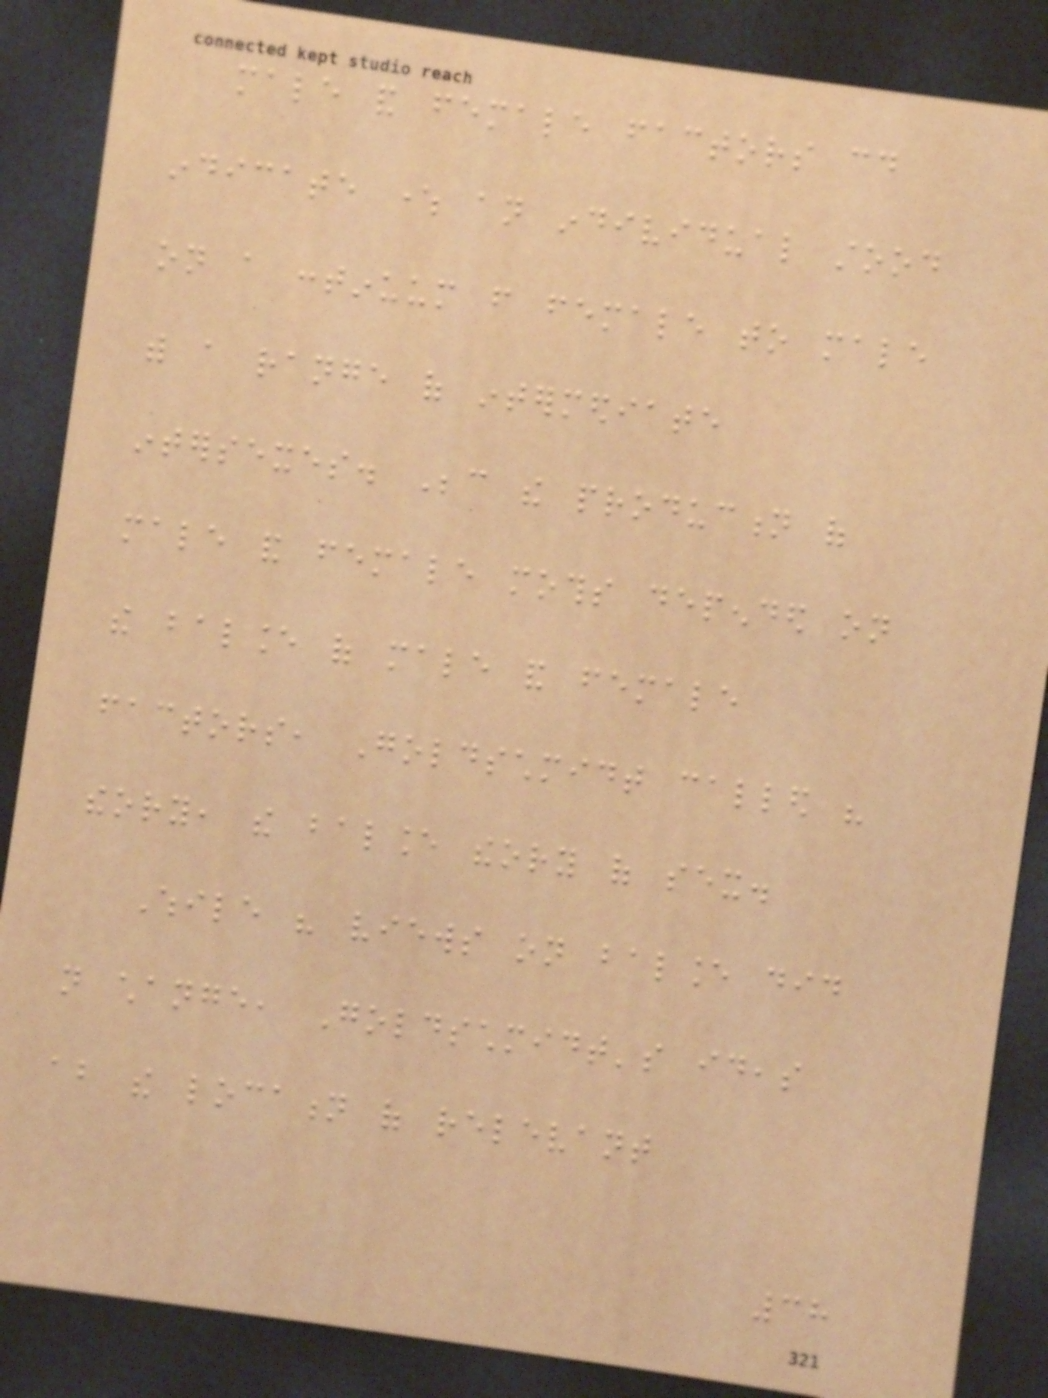male and female factors could
indicate where an individual stood
on a continuum from female to male
with a range of intermediate
intersexes. Because the production of
male and female moths depended on
the balance of male and female
factors, Goldschmidt called his
theory, the balance theory of sex.
While his views on balance did
not change, Goldschmidt's ideas
about the location of relevant
38
